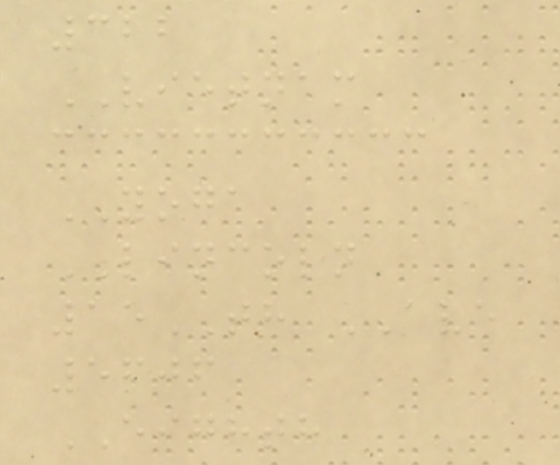322
VIETNAM
YOGA
LINCOLN
15TH AVE
5606
EIGHTH
